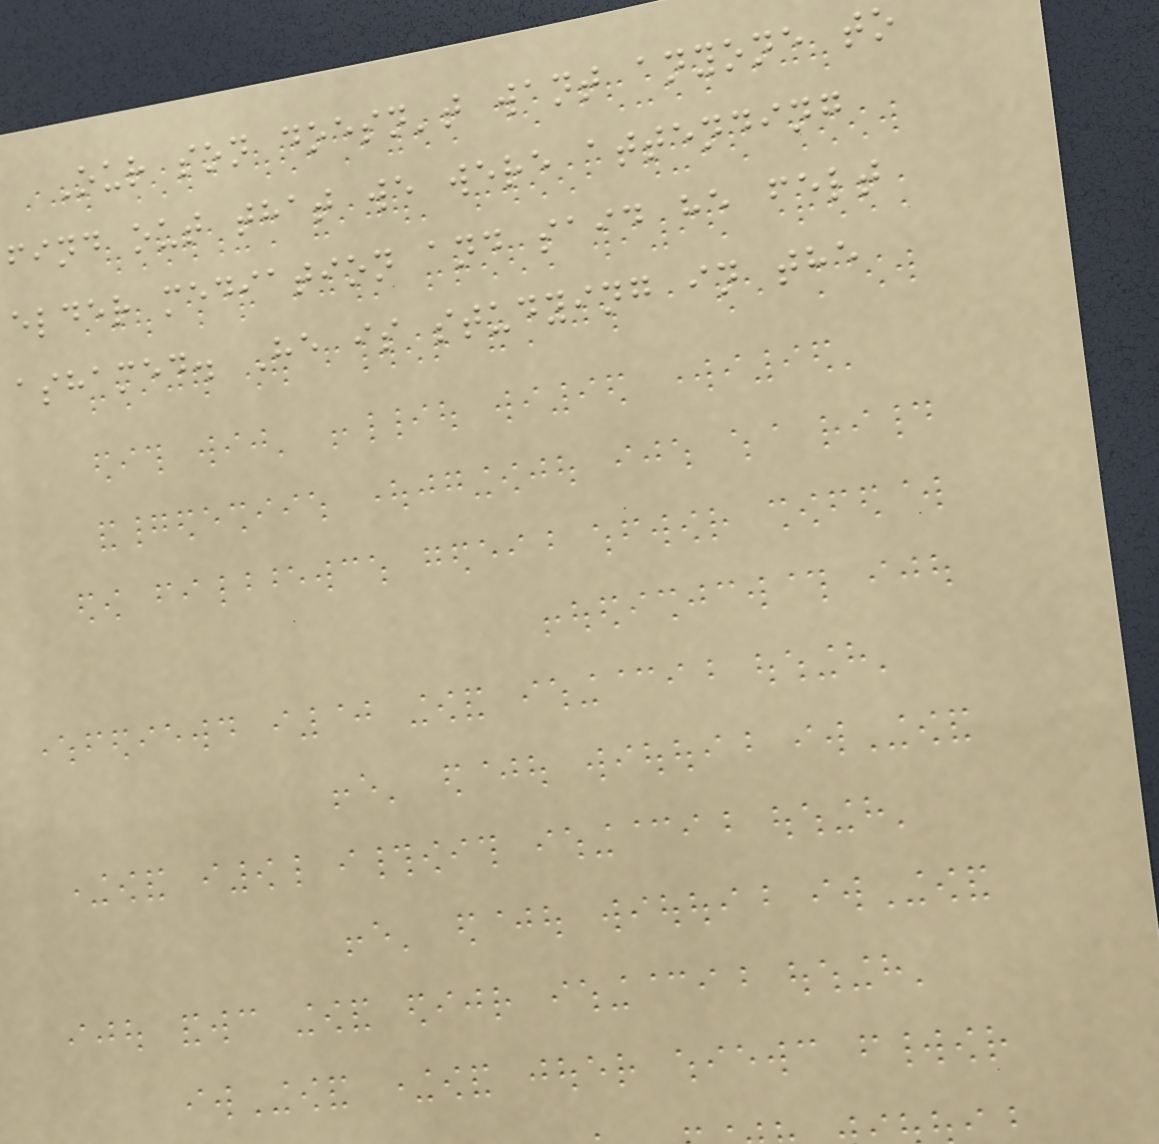Our son doesn't want anyone to
find out that we were attending
elder mediation and said he felt
ashamed. He is studying in the
